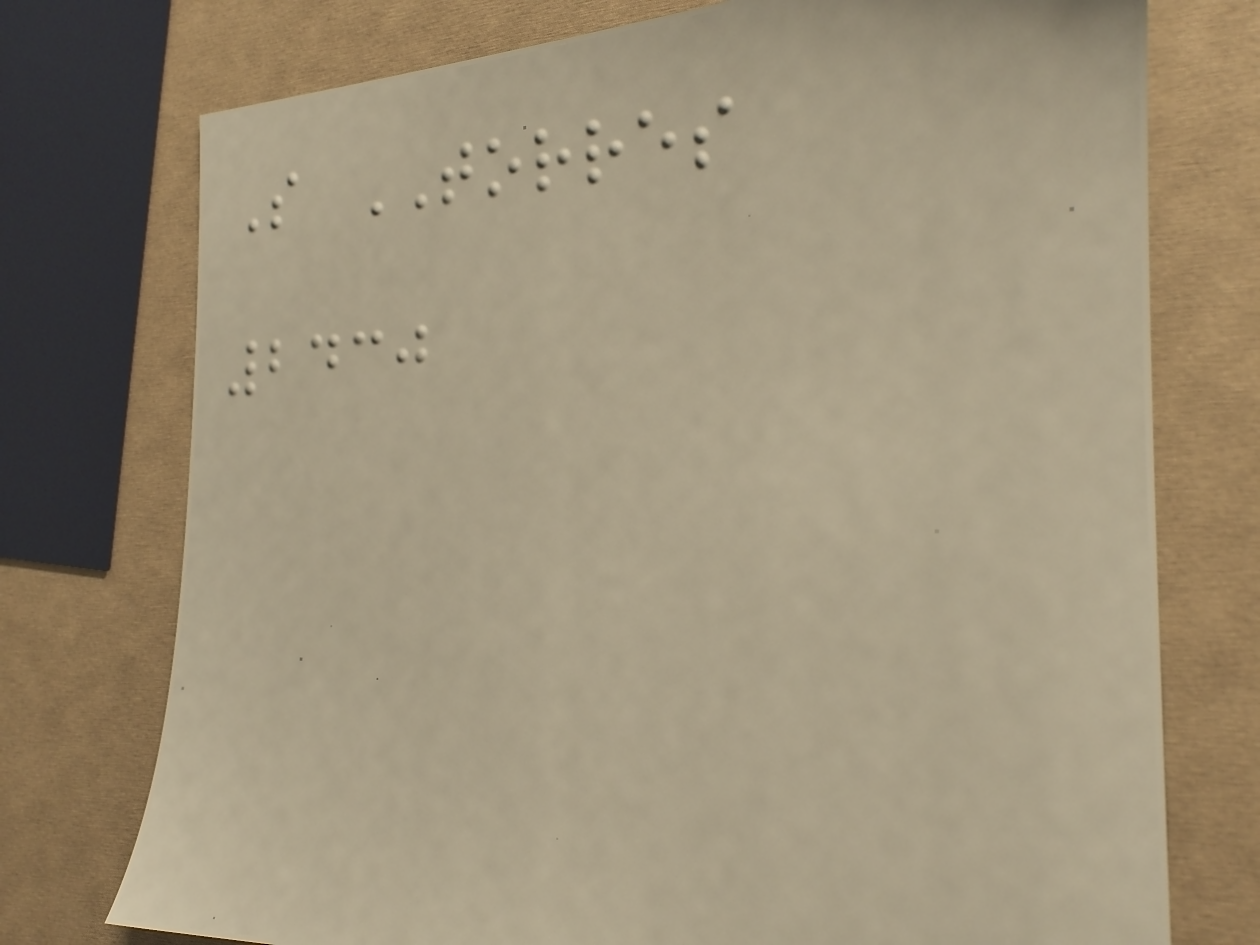S TORRES
2430
